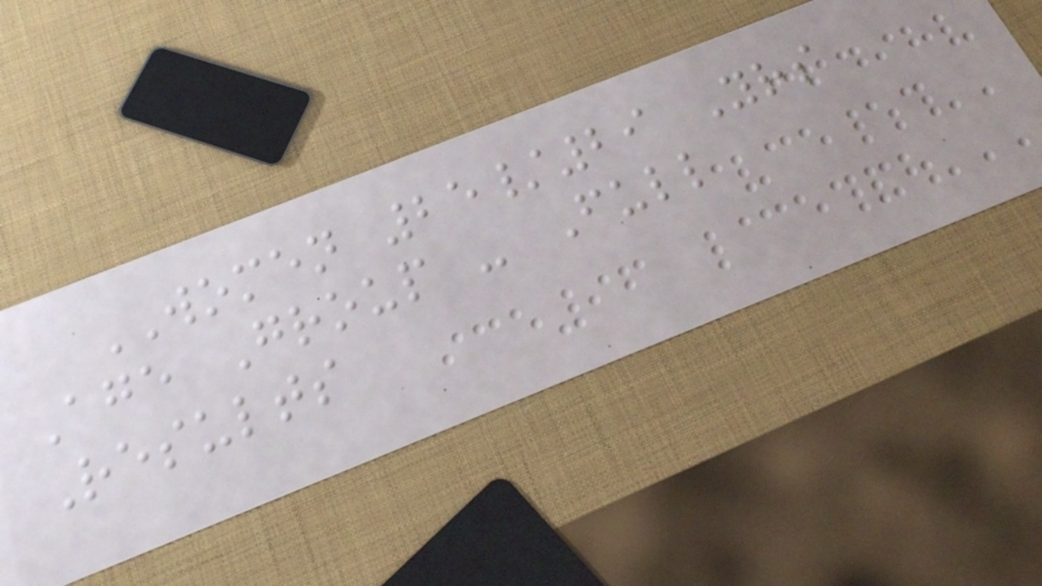WOMEN 25/29 Yrs
Age Group - Full
Results
